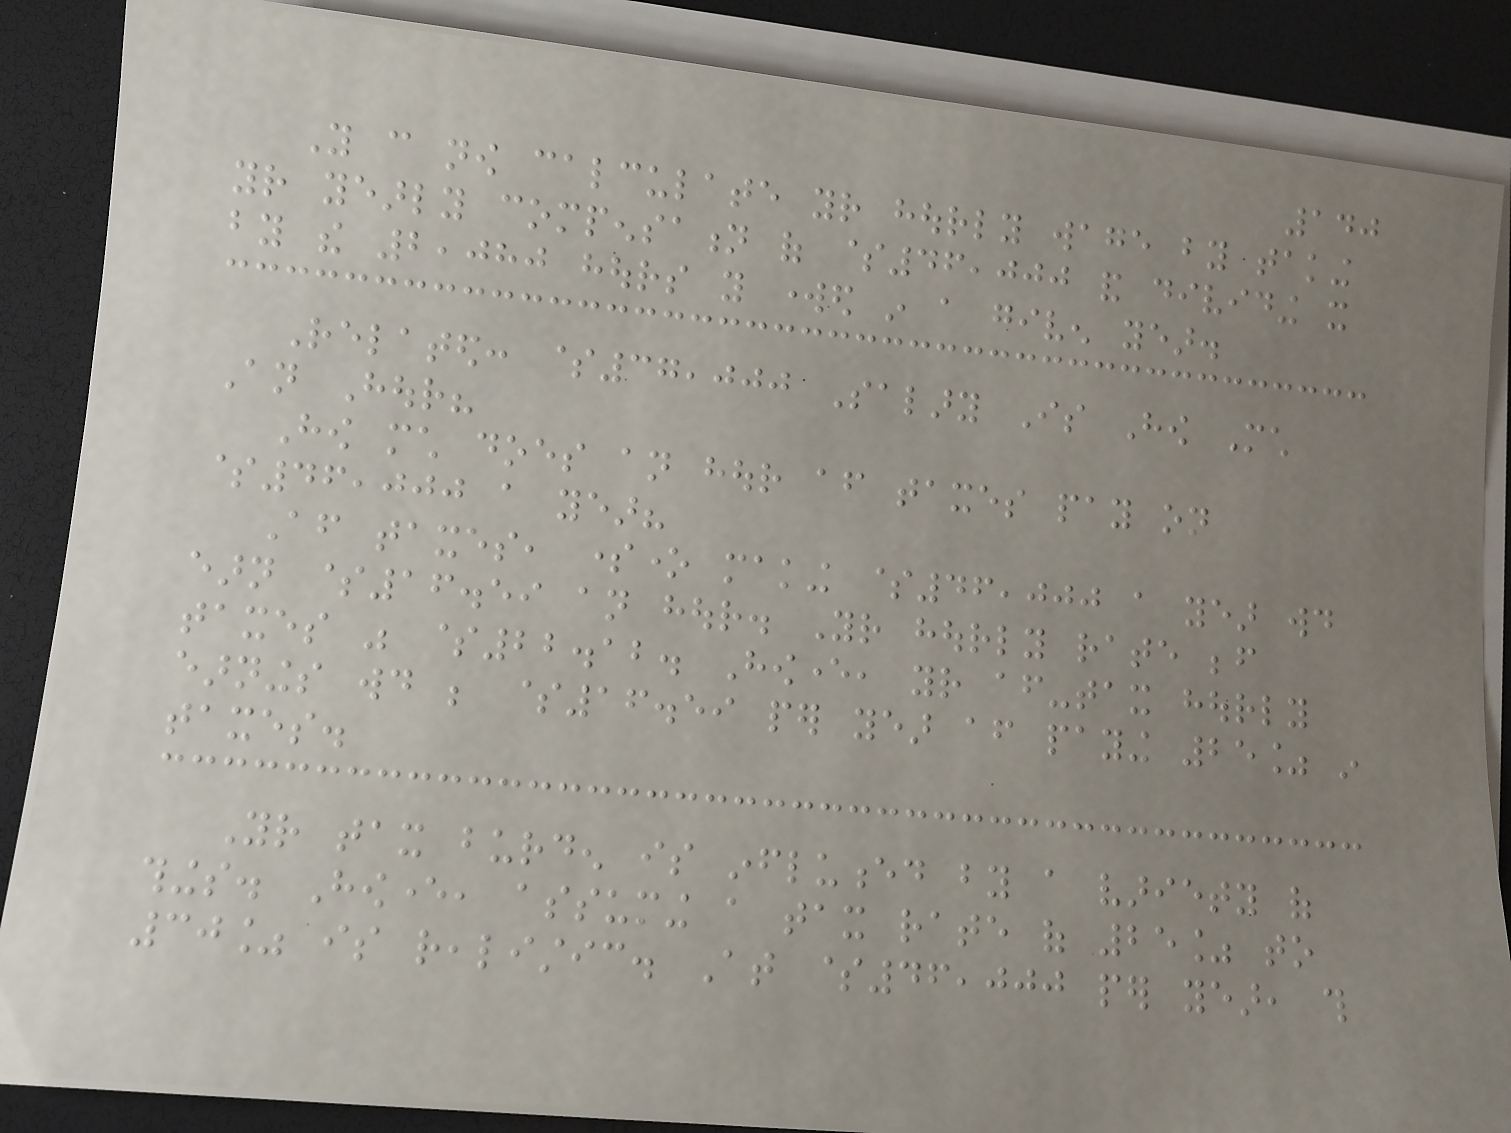140
You can now calculate your hourly wage by taking
your yearly compensation of $46,000 and dividing it
by the 2,080 hours you worked in a given year.
Related: $37,000 Salary Is How Much
An Hour?
How much does an hour after taxes pay on
$46,000 a year?
After taxes, someone making $46,000 a year would
earn $16.59 an hour. Your hourly rate before
taxes was $22.12. However, your after-tax hourly
earnings would be $16.59 per year after paying 25% in
taxes.
Your tax burden is influenced by a variety of
things. However, assuming a tax rate of 25% to
30% is realistic. At $46,000 per year, this
